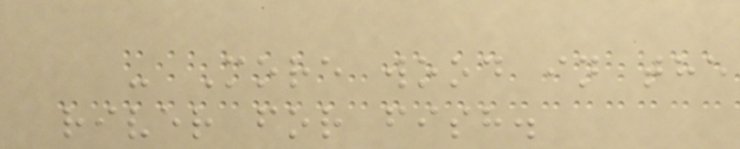- More wood in the
river for fish.
